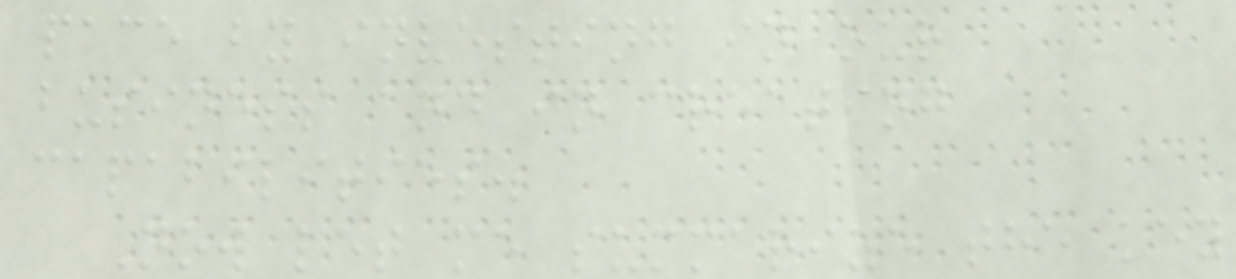pace by investing in our
business and in creating
capabilities.
Now let me summarize the key
